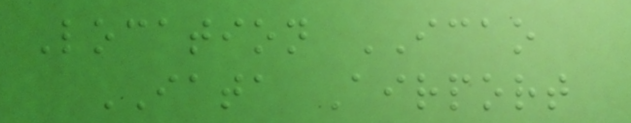Location ICAO
IATA Airport
